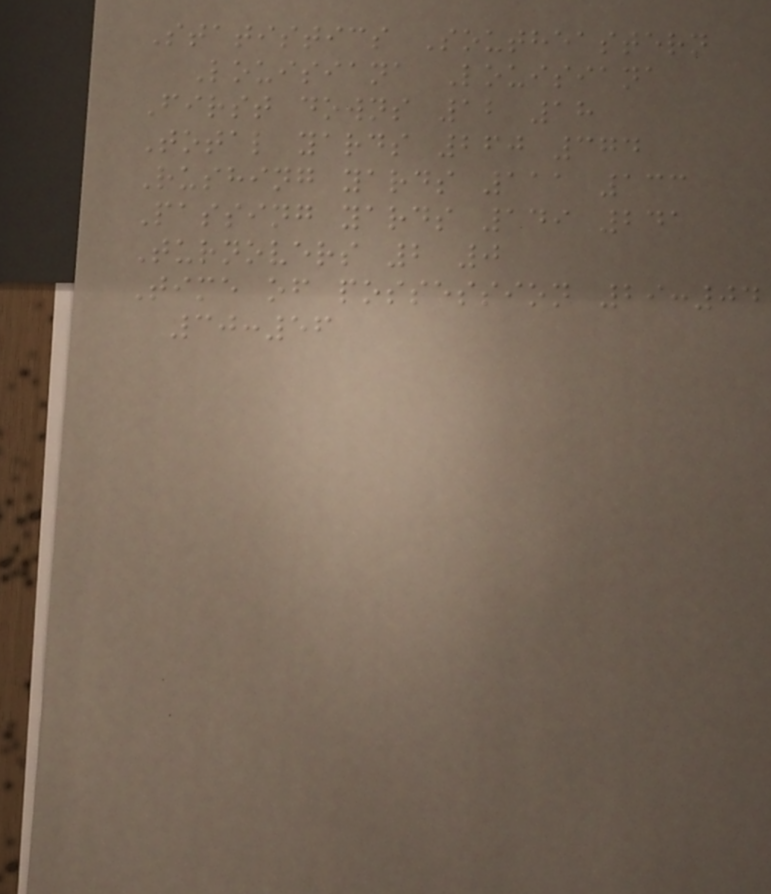Statistics Southeastern
Louisiana Louisiana
First downs 12 18
Total yards 260 374
Rushing yards 111 133
Passing yards 149 241
Turnovers 2 0
Time of possession 29:04
30:56
